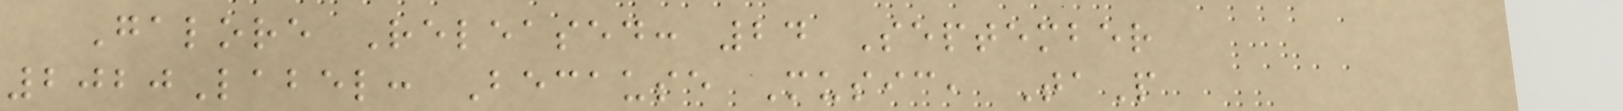Galore Released: 24 September
2020Label: Because Music, TaP
